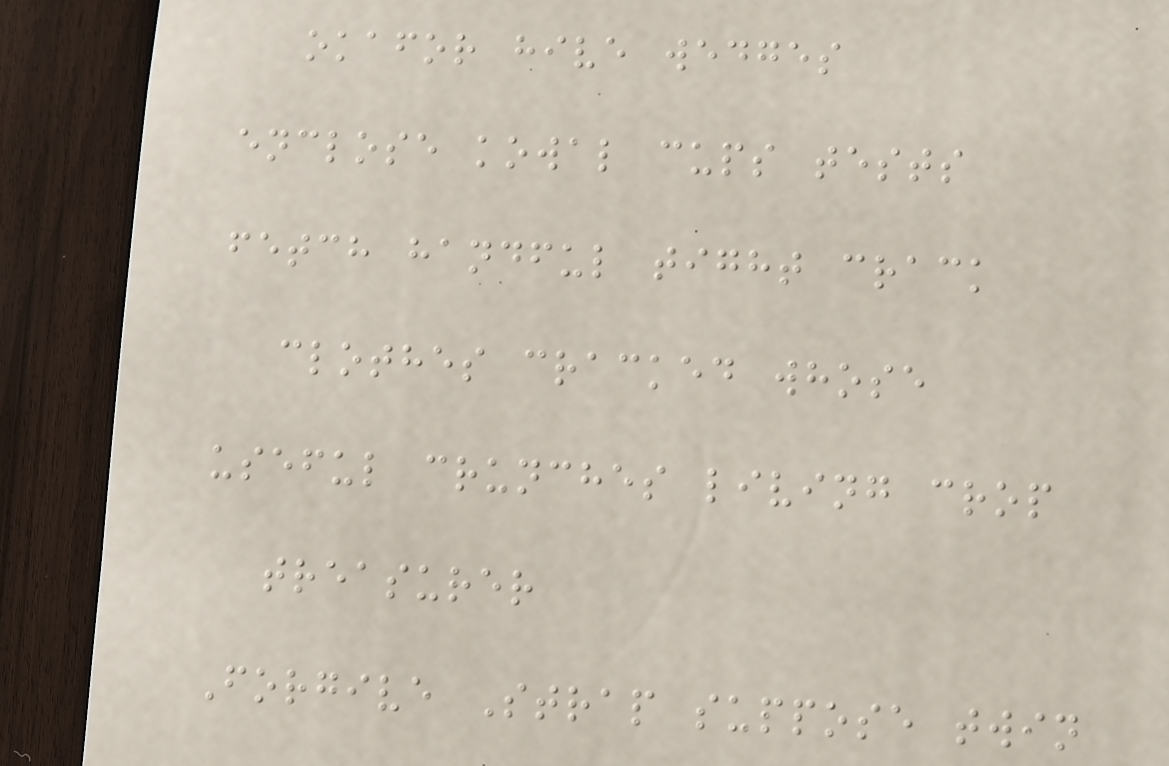okafor hive wedges
enclose kowal cups tests
fetch handful tight crack
clothes cracked whose
useful crunches living crop
treasurer
Forgive Strap suppose twin
